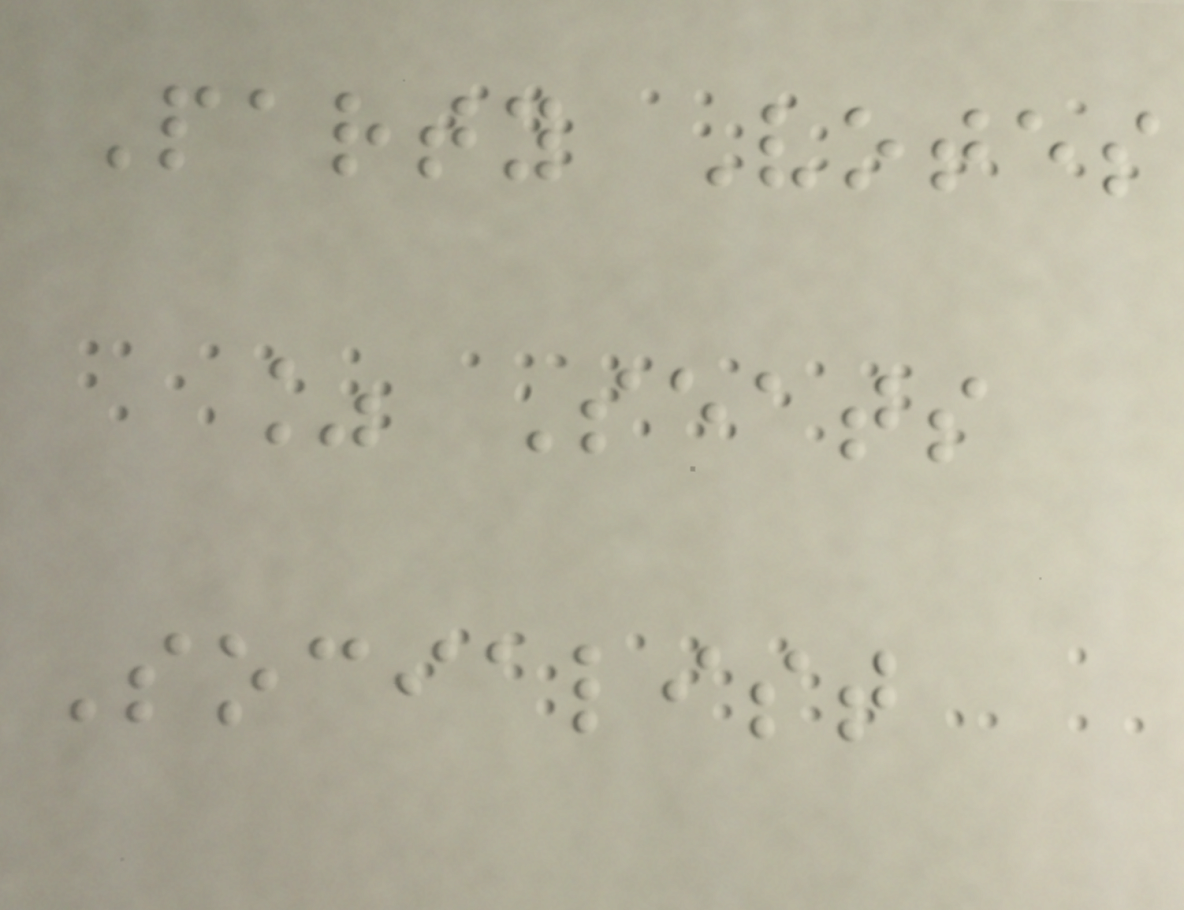Party Votes
% Seats
Socialist
